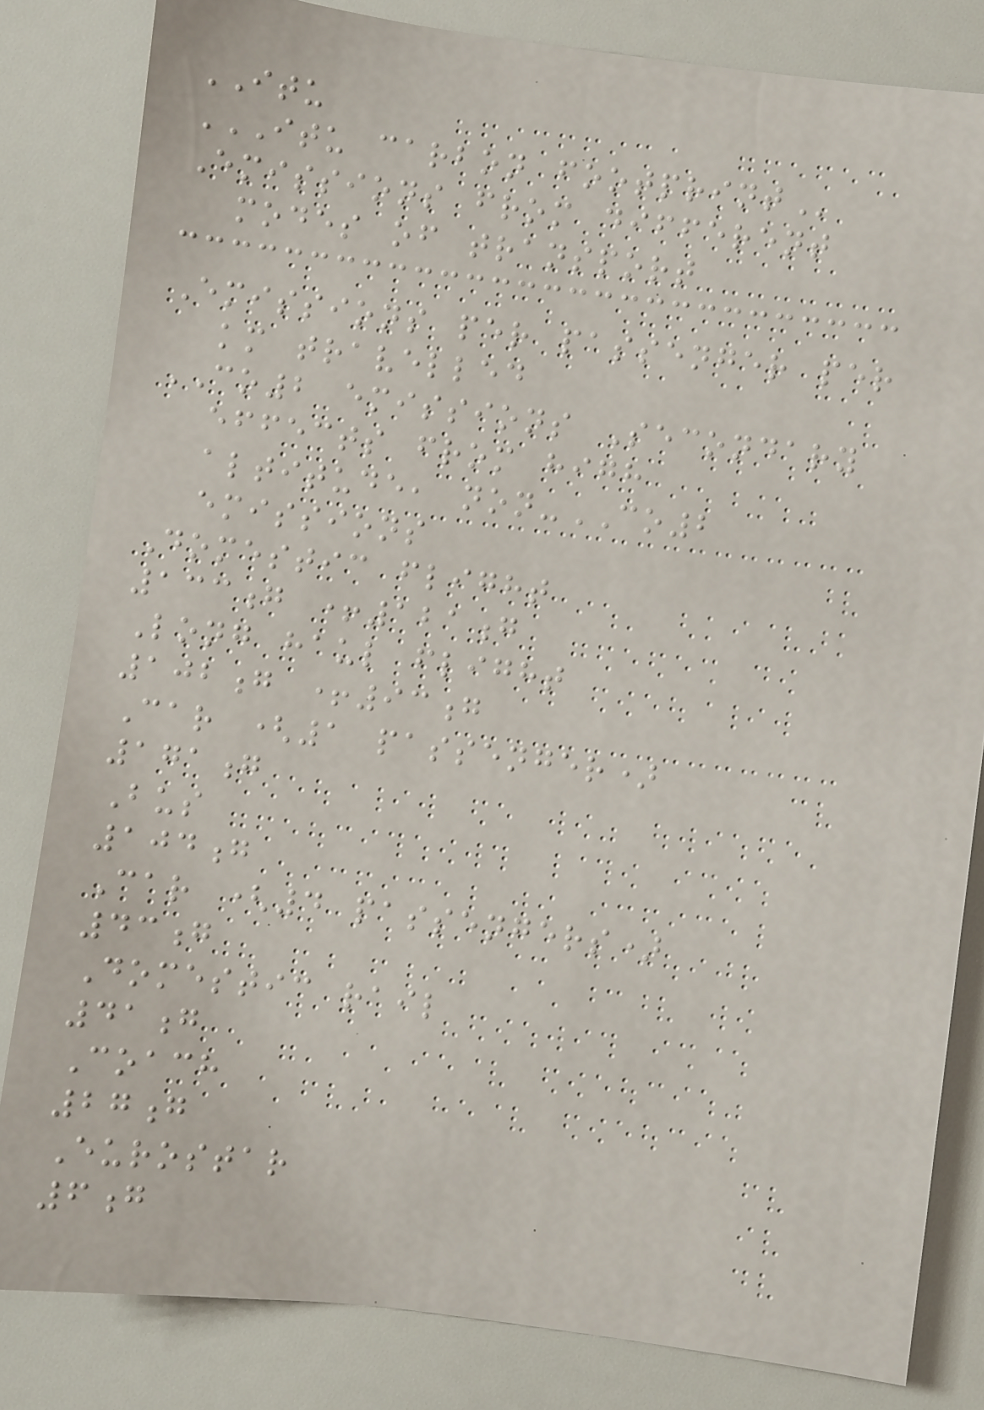ITU
ITU CARBON FOOTPRINT
Emissions from different
modes of transport
Emissions per passenger per
km travelled
CO2 emissions Secondary
effects from high
altitude, non-CO2
emissions
Domestic flight
133g +121g
Long haul flight
102g +93g
Car (1 passenger)
171g
Bus
104g
Car (4 passengers)
43g
Domestic rail
41g
Coach
27g
Eurostar
6g
